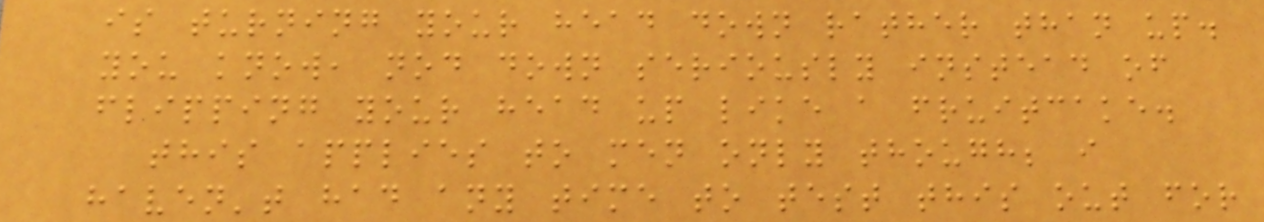is turning your head down rather than up.
you know, nod down seriously instead of
flipping your head up like a fruitcake.
this applies to men only though; i
haven't had any time to test this out for
